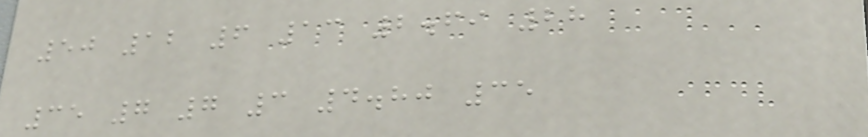50 12 6 13 2.69 28
35 7 7 3 4.80 35
